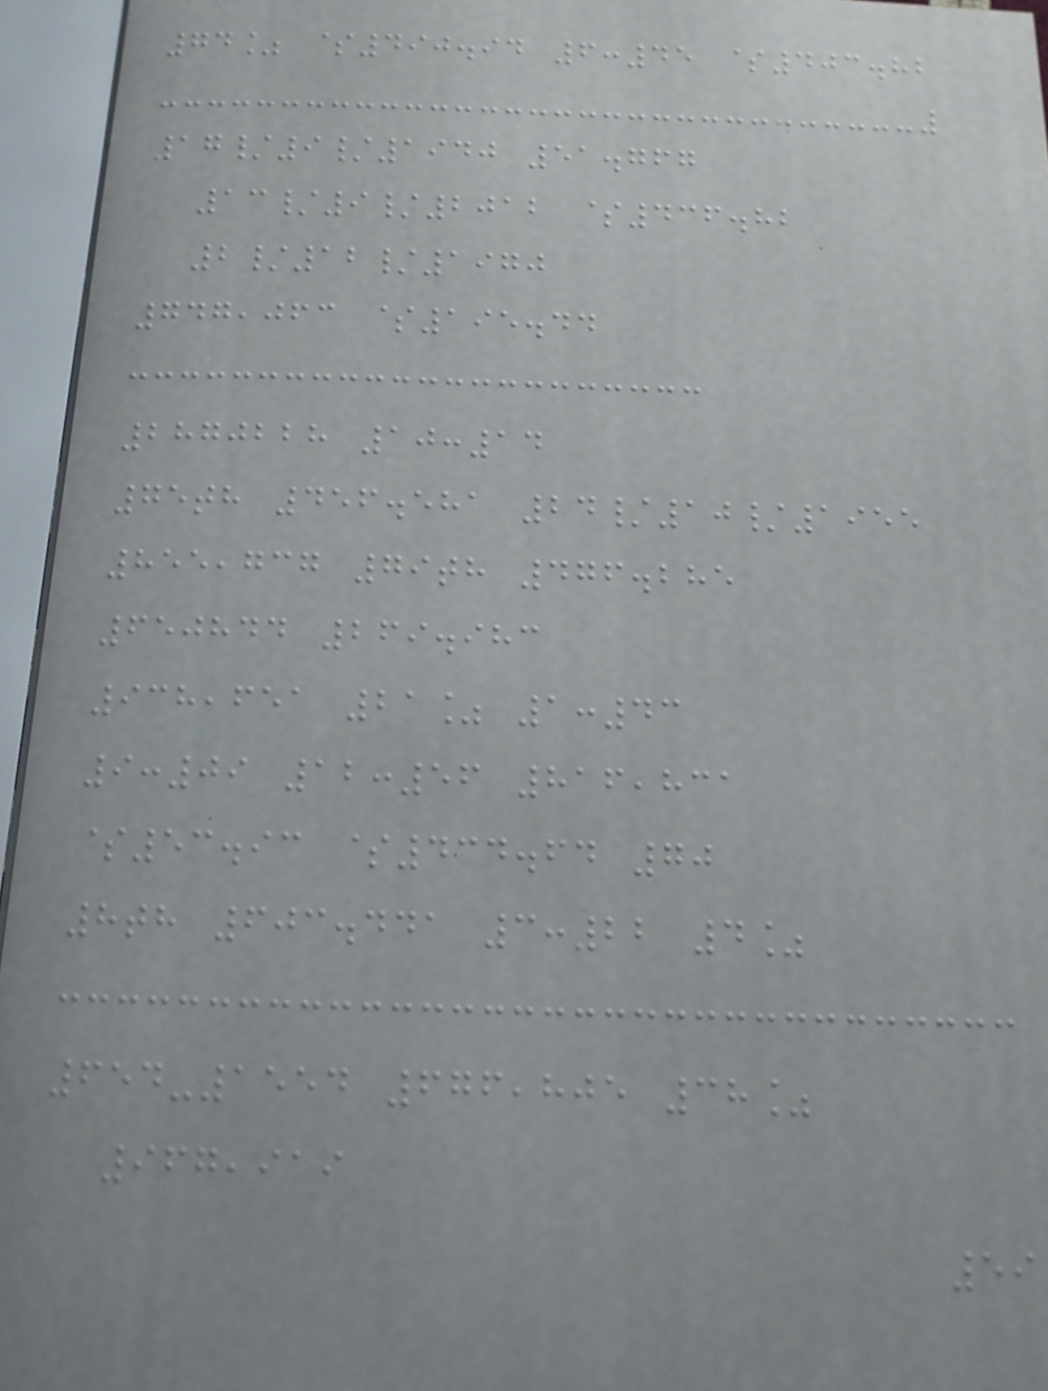74% $490.94 6:45 $403.82
17/9/1940 51.767
13/9/2012 $436.82
2/12/1970
747,063 $195.44
2870228 10:14
75th 456.581 24/10/1955
855,737 79th 476.285
650844 269.983
938,651 21% 1:43
9:09 12:56 816,831
$53.93 $434.64 70
8th 603.441 3:22 4%
654-1554 676,805 38%
967,919
59
